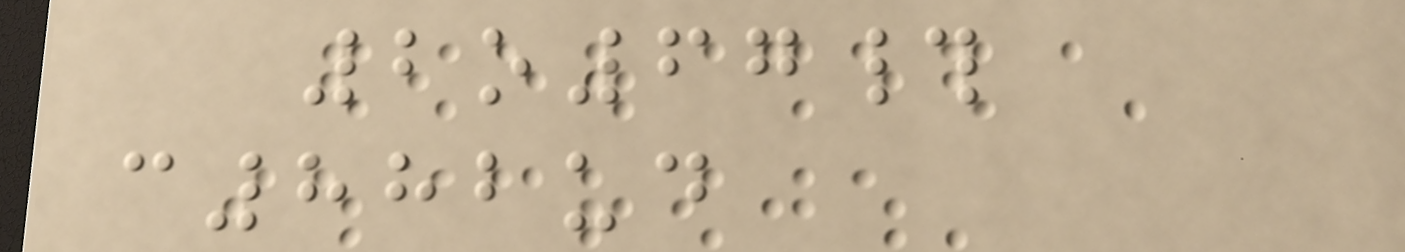2o67#
c882ud
